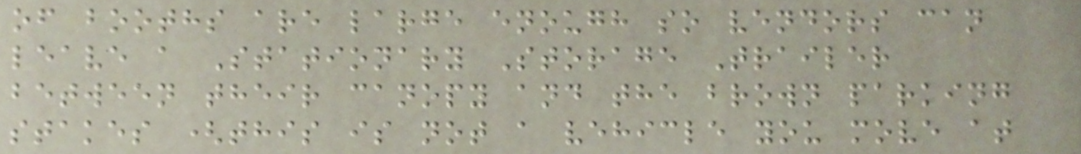of booths are large enough so vendors can
leave a Stationary Storage Trailer
between their canopy and the brown parking
stakes (this is not a vehicle you move at
